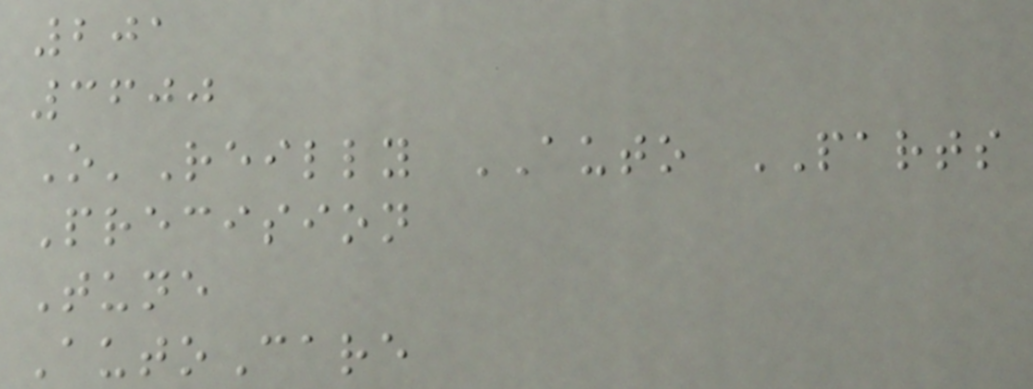201
3600
O'Reilly AUTO PARTS
Precision
Tune
AutoCare
